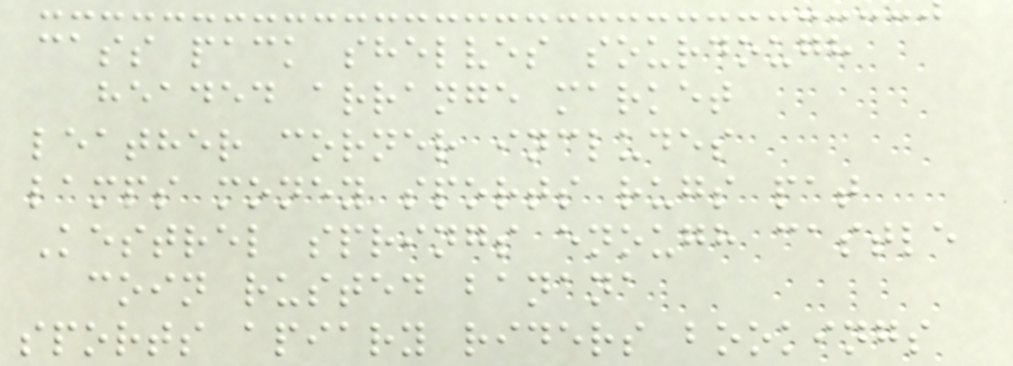cass pack shelves sourdough
headed arrange market
leather corner includes
lamps money sports rugs pat
Kestrel springs enough castle
coin rusted banana
sports apiary riders bookings
